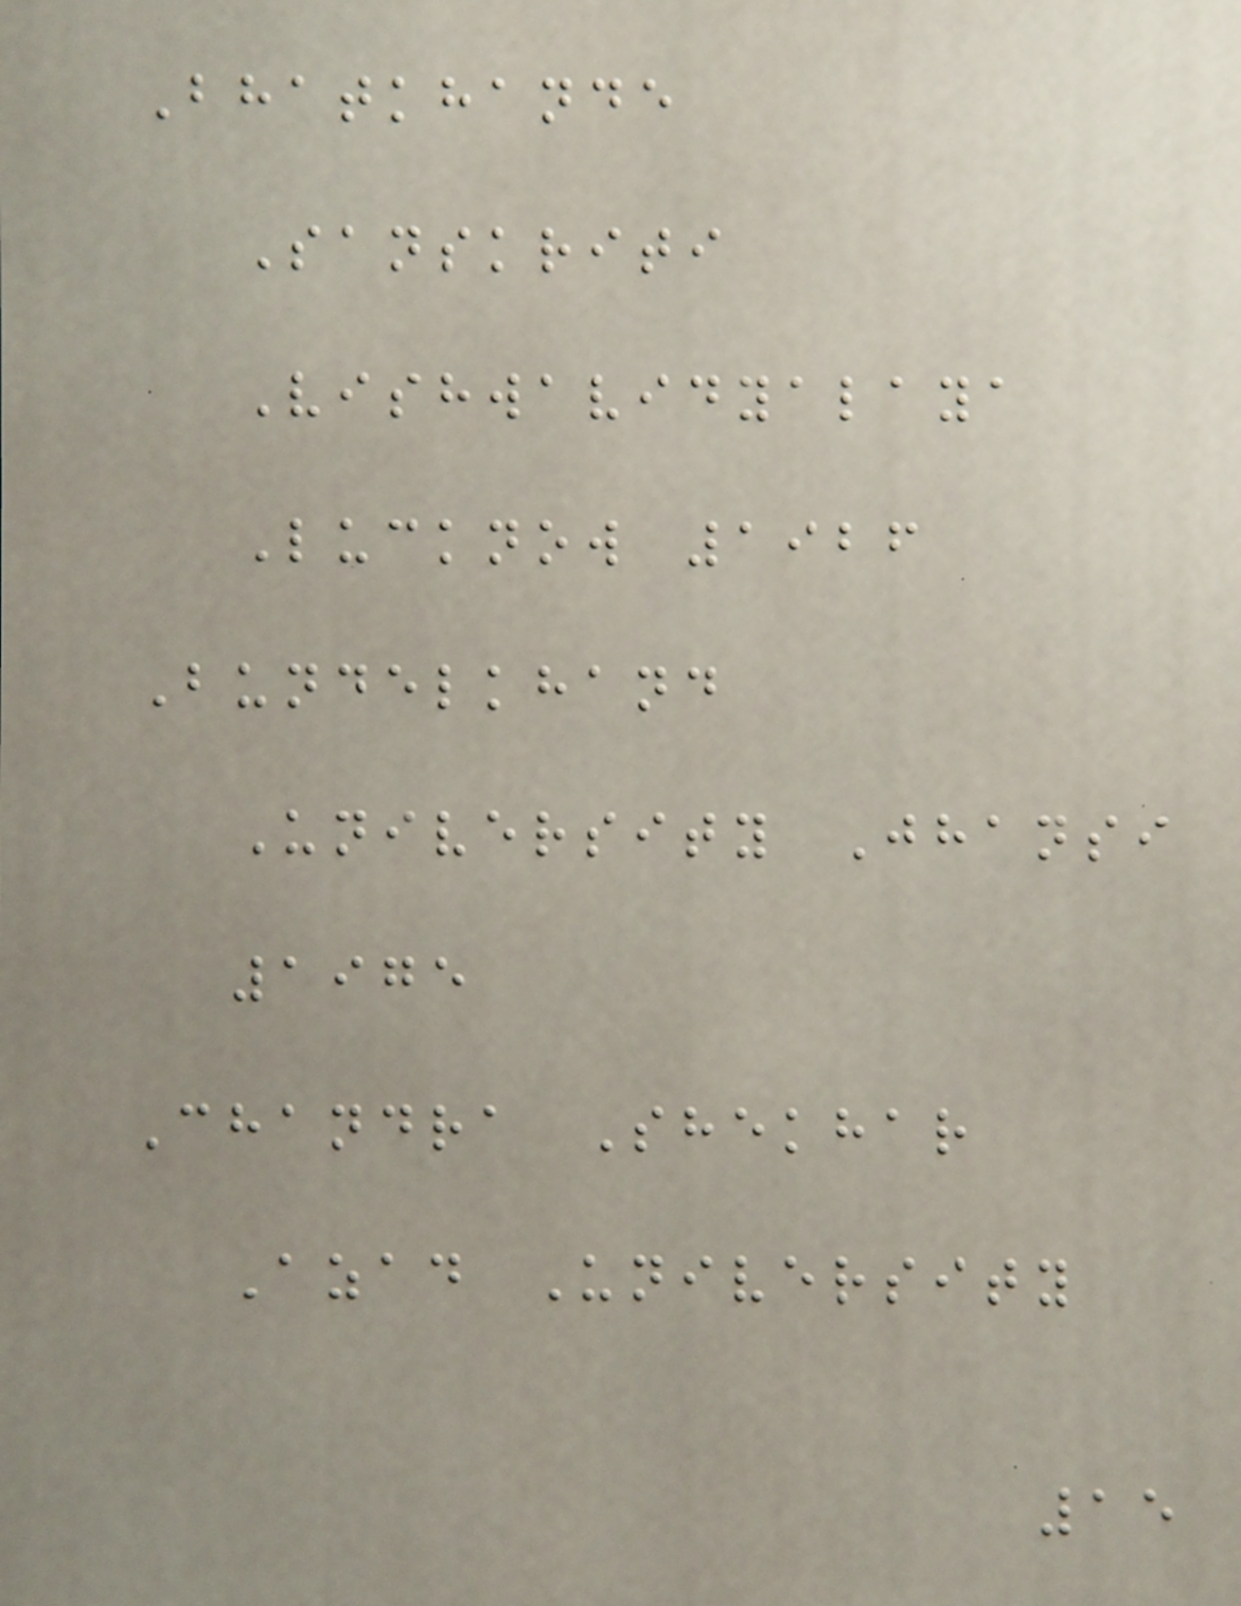Bhatkhande
Sanskriti
Vishwavidyalaya
Lucknow 1926
Bundelkhand
University Jhansi
1975
Chandra Shekhar
Azad University
15
